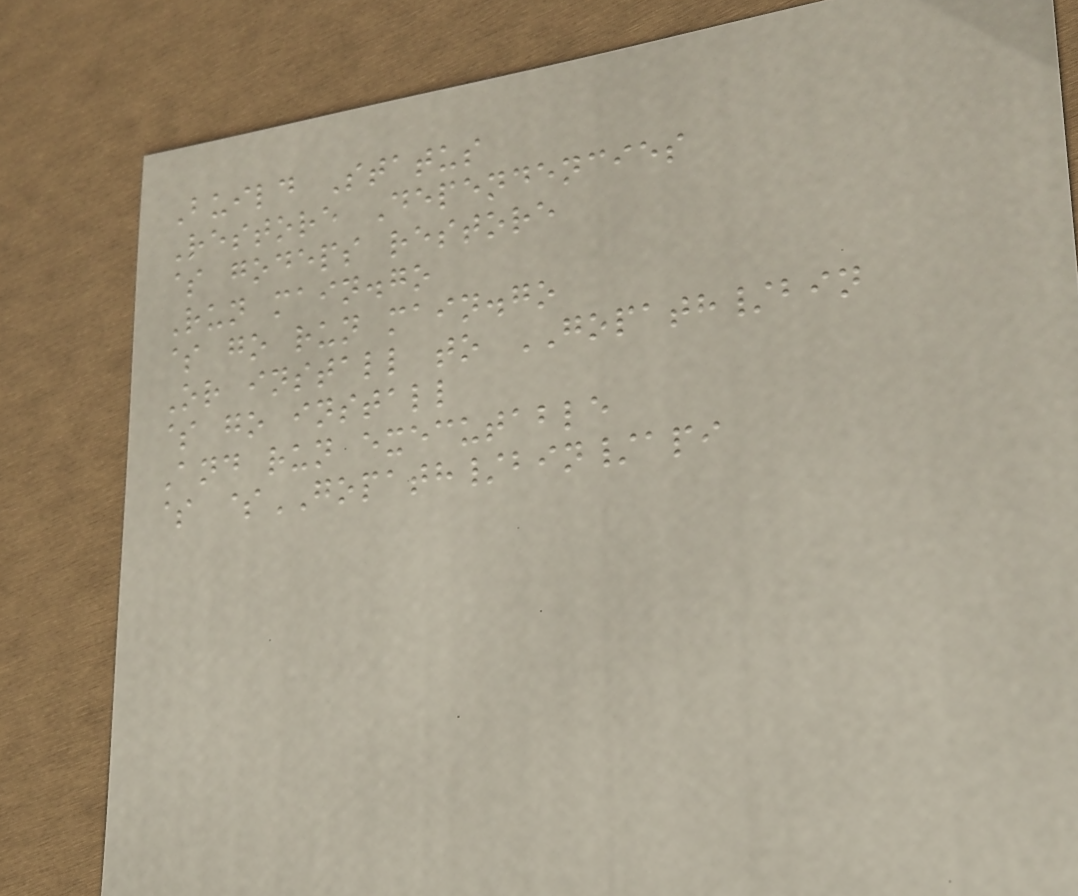Build Status
Restore Dependencies
$ godeps restore
Run main.go
$ go run main.go
Or install to GOPATH/bin
$ go install
And run executable
$ $GOPATH/bin/api
